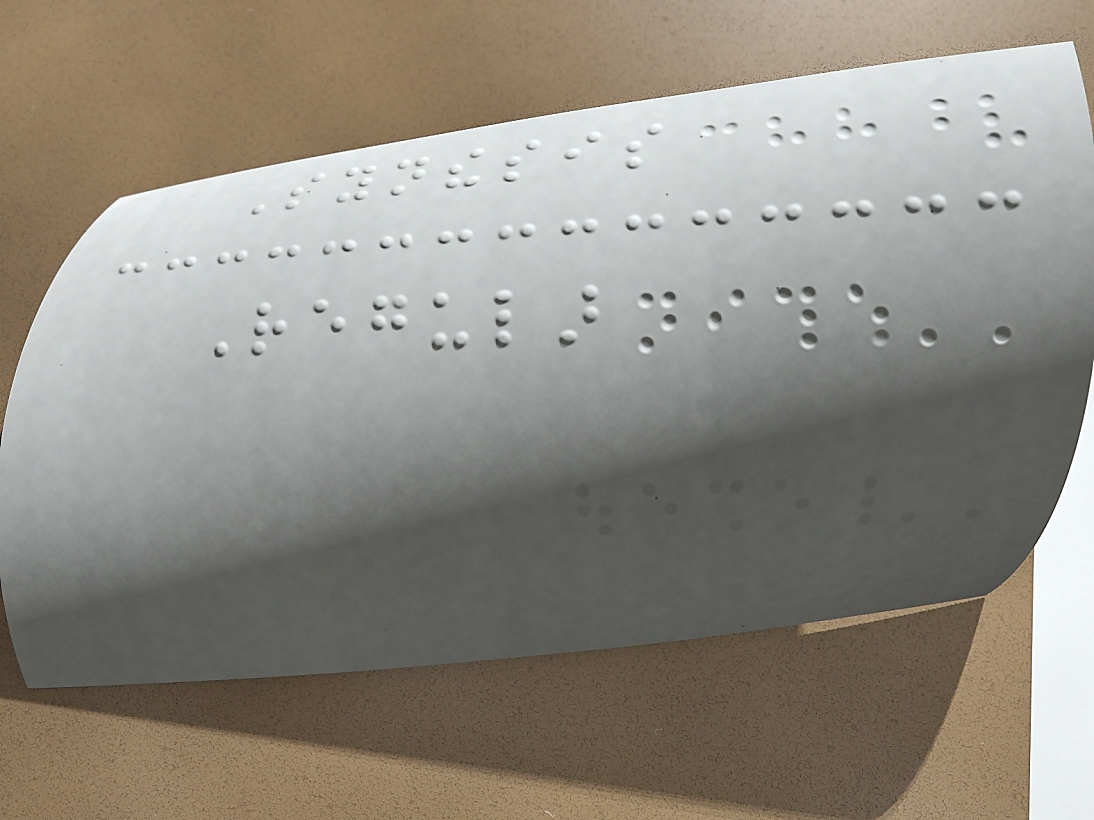Synthesis
Regular
